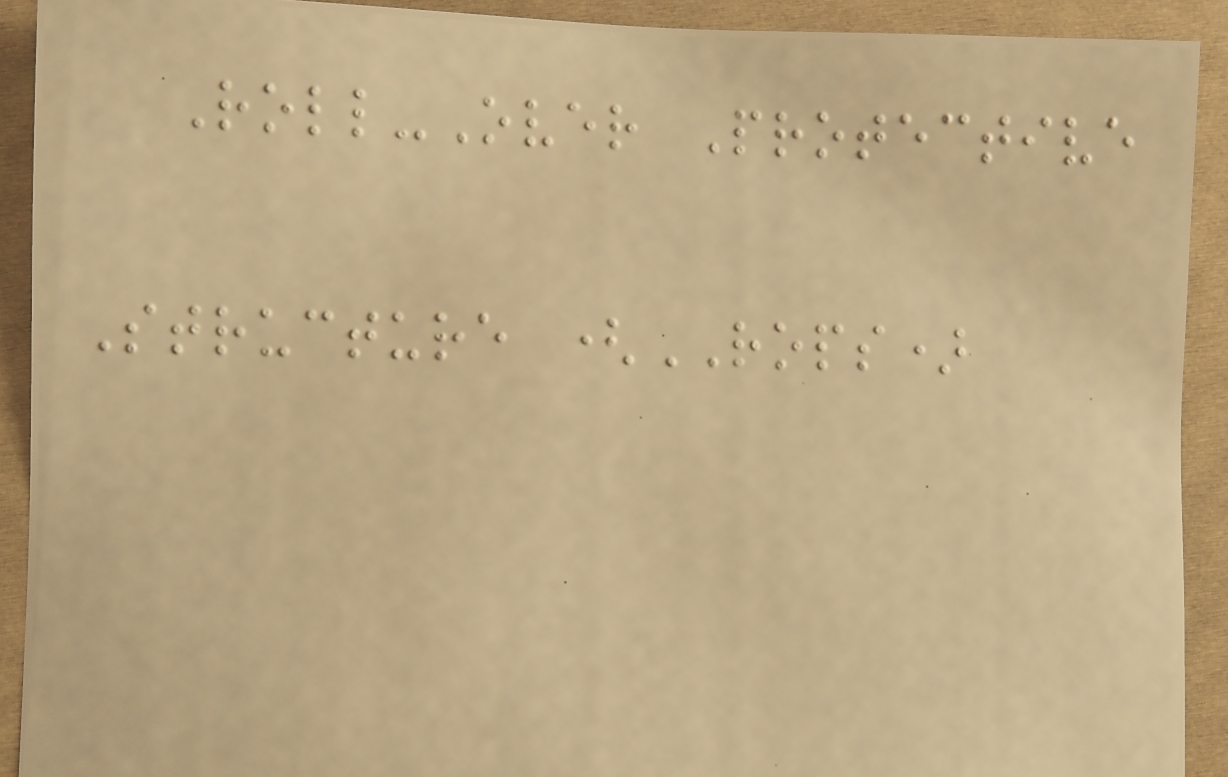Roll-Over Protective
Structure (ROPS)
